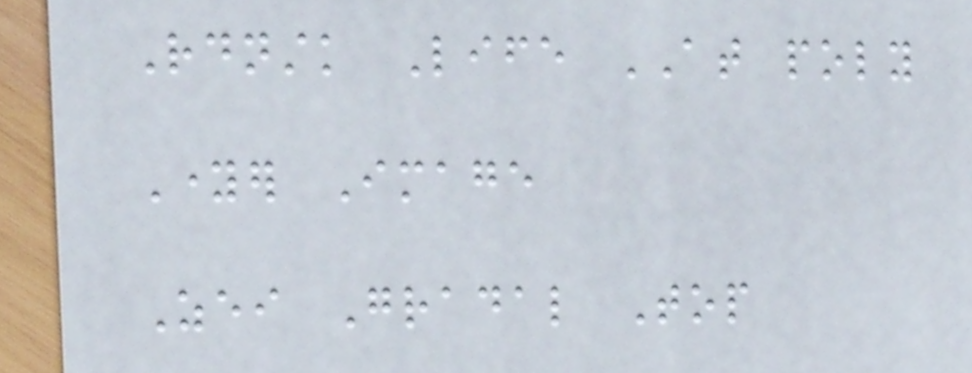Rdnstk Life AT poly
Younger Image
Zei Gradal Top
